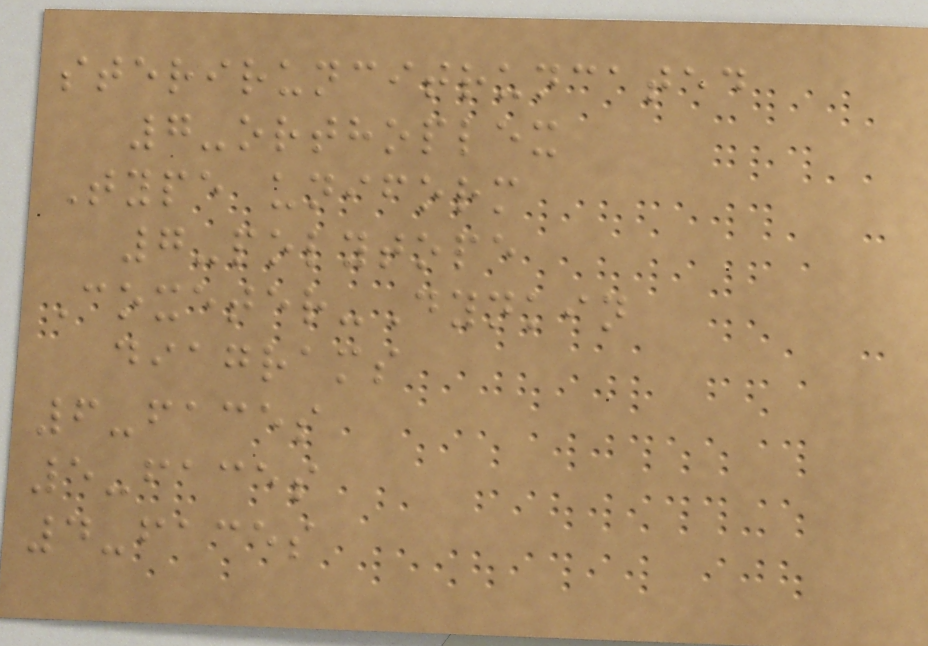steriruncitruncated
7-orthoplex
Type uniform
7-polytope
Coxeter-Dynkin
diagrams
6-faces
5-faces
4-faces
